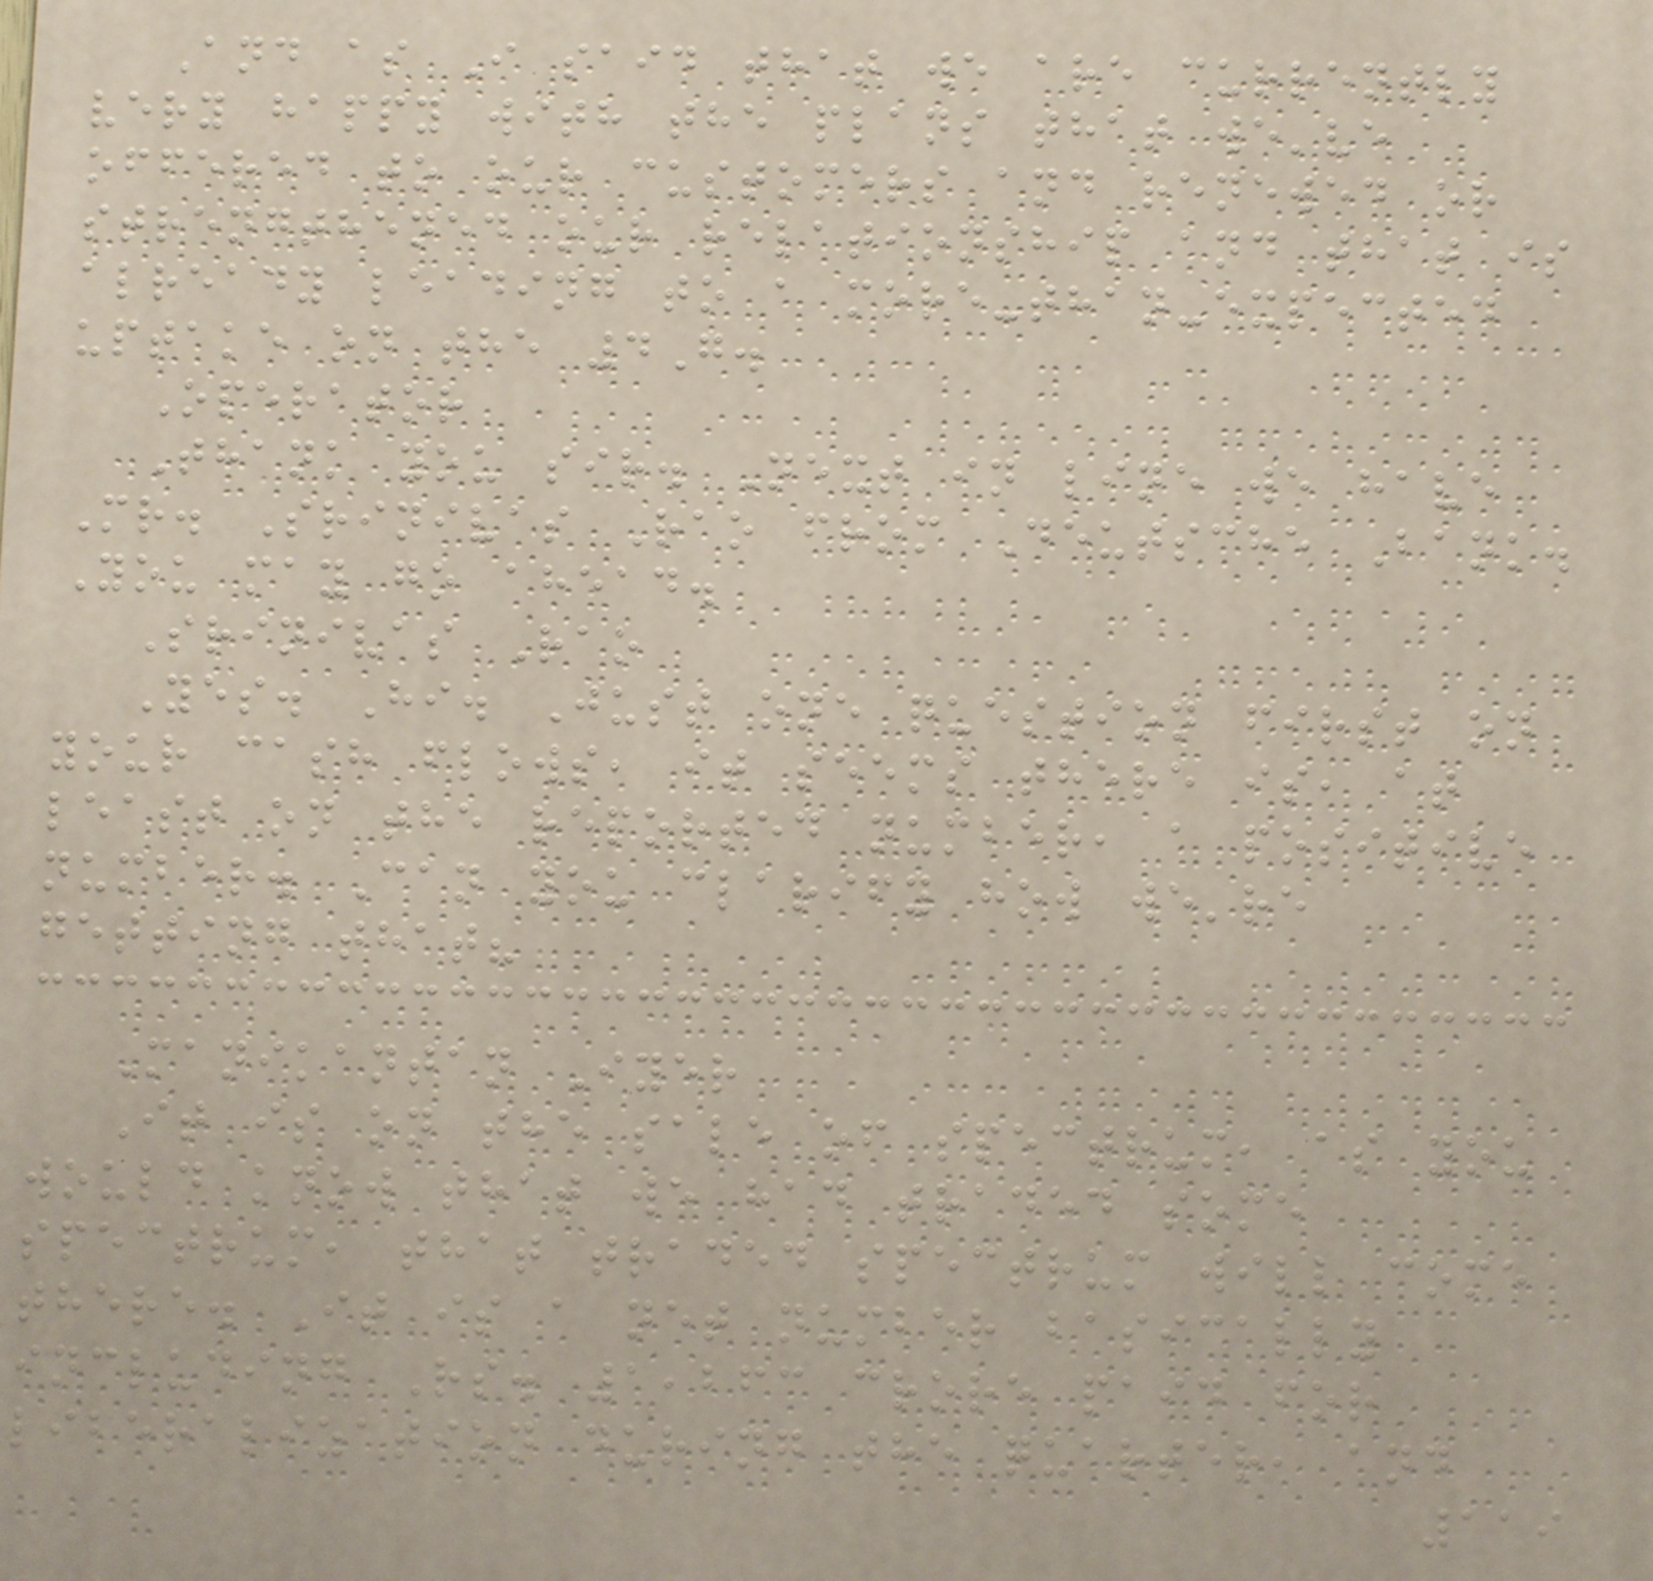And as I said that we are currently
very happy with the plans that we've
offered to our customers and renewed or
strengthened our relationship and that is
already leading to a more-than-expected
uptake on the 4G.
Operator
Thank you sir. Next in line we have
Mr. Srinivas Rao from Deutsche Bank.
You may go ahead.
Srinivas Rao
Yes. Hi. Just one question first on
your cash flows, it seems there is, at
least on the reported number, a positive
number. Can you clarify how we're
getting that?
Manikantan Iyer
It is on the sale of spectrum, as you
would know that we had traded some
spectrum, that traded spectrum will come
there. It is a net number basically
including Rs. 1,263 crore paid for
liberalization during the quarter, and
119
